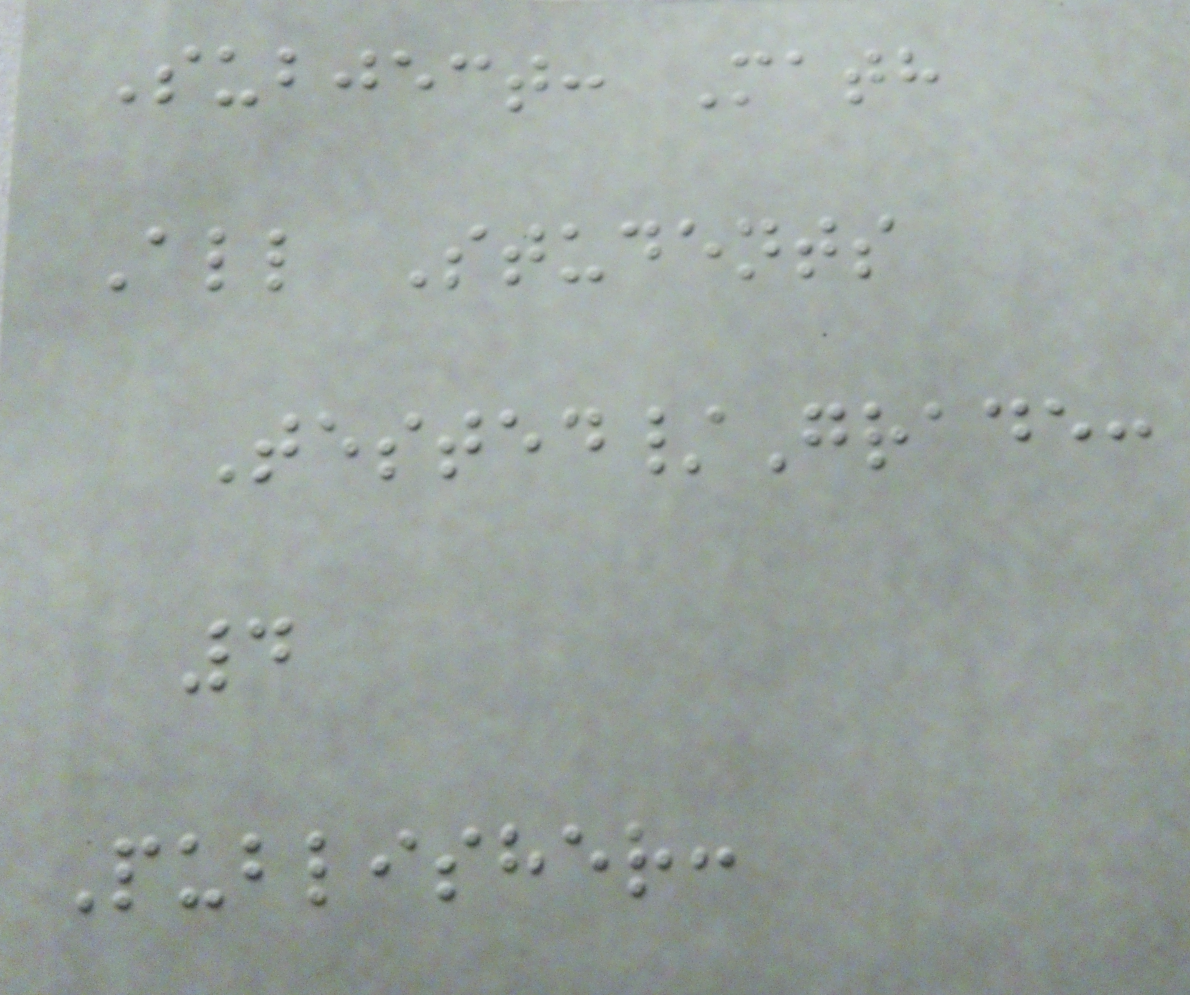Subject: Math
All Students
Tested/Grade:
4
Publisher:
